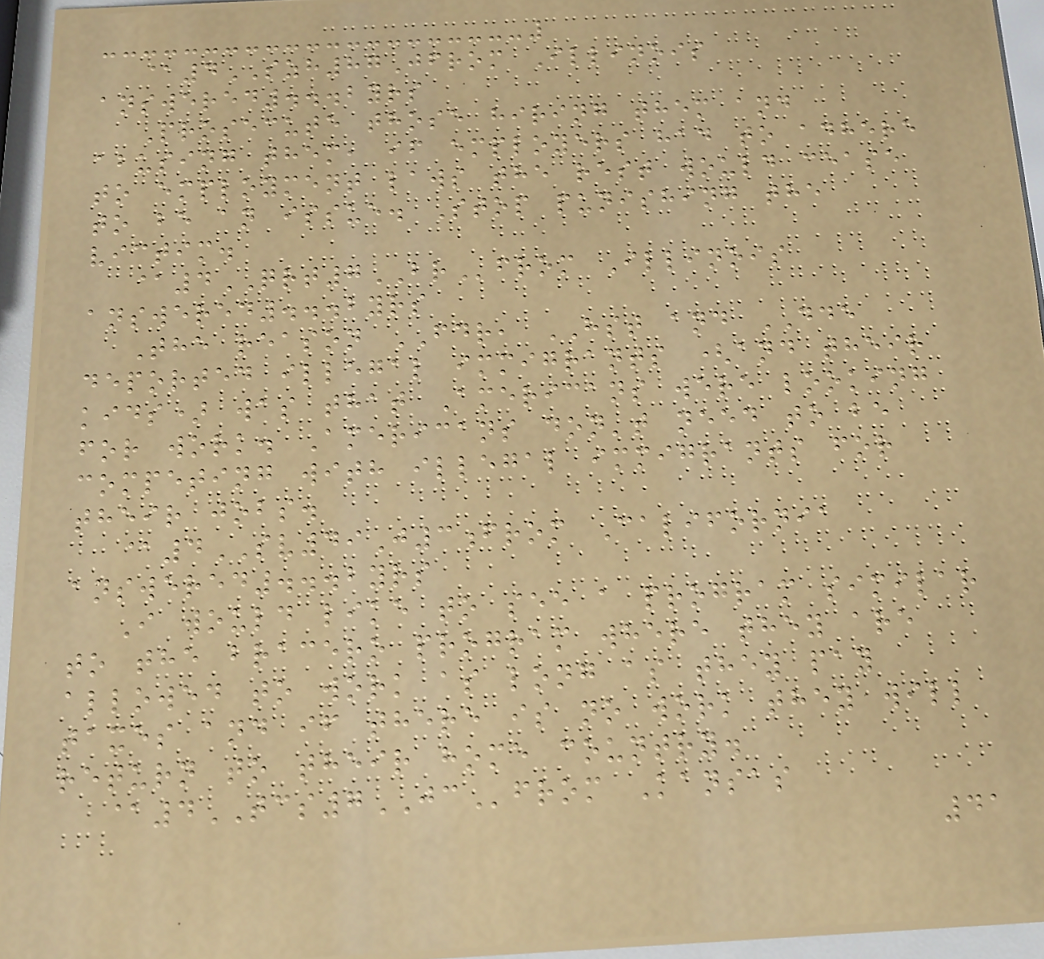@4SZH87Jfrom Illinois
answered...2yrs
Prosecute those hiring them and
abusing them, if employers had to adhere
to employment laws the rest would cease
to be an issue. Stop punishing the
victim.
@4QRT7BRfrom Illinois
answered...2yrs
The reason FDR, HST and DDE
deported illegal immigrants (and their
kids) was that Americans were looking
for work. Americans don't need to be
competing with illegal immigrants for
their jobs.
@4SV49J3from California
answered...2yrs
I would like to see a program similar
to the bracero program where they are
allowed to work as long as they pay
taxes and if there is no work they will
return to their home country.
@4TCS7JCfrom Kansas
41
